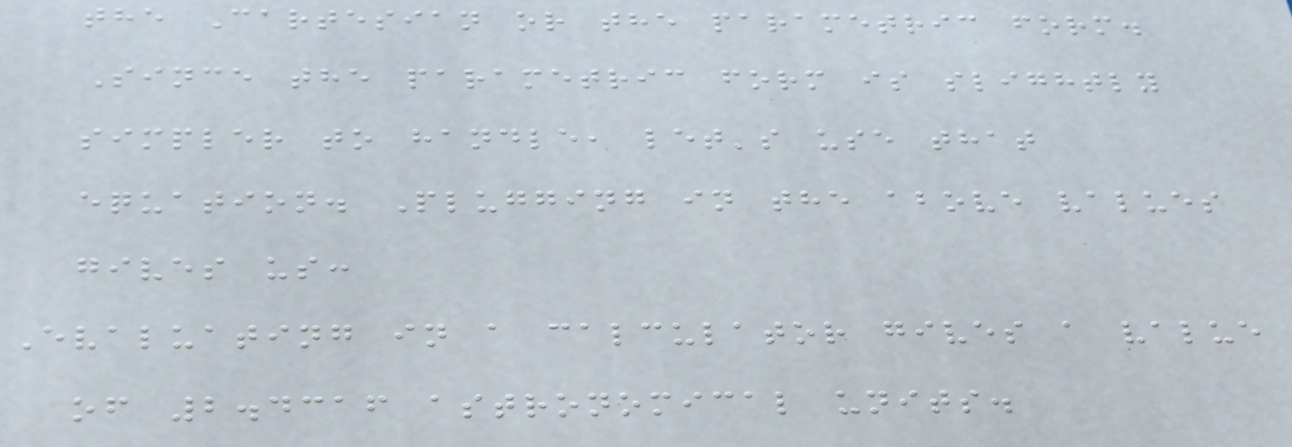the Cartesian or the parametric form.
Since the parametric form is slightly
simpler to handle, let's use that
equation. Plugging in the above values
gives us:
Evaluating in a calculator gives a value
of 2.4316 astronomical units.
